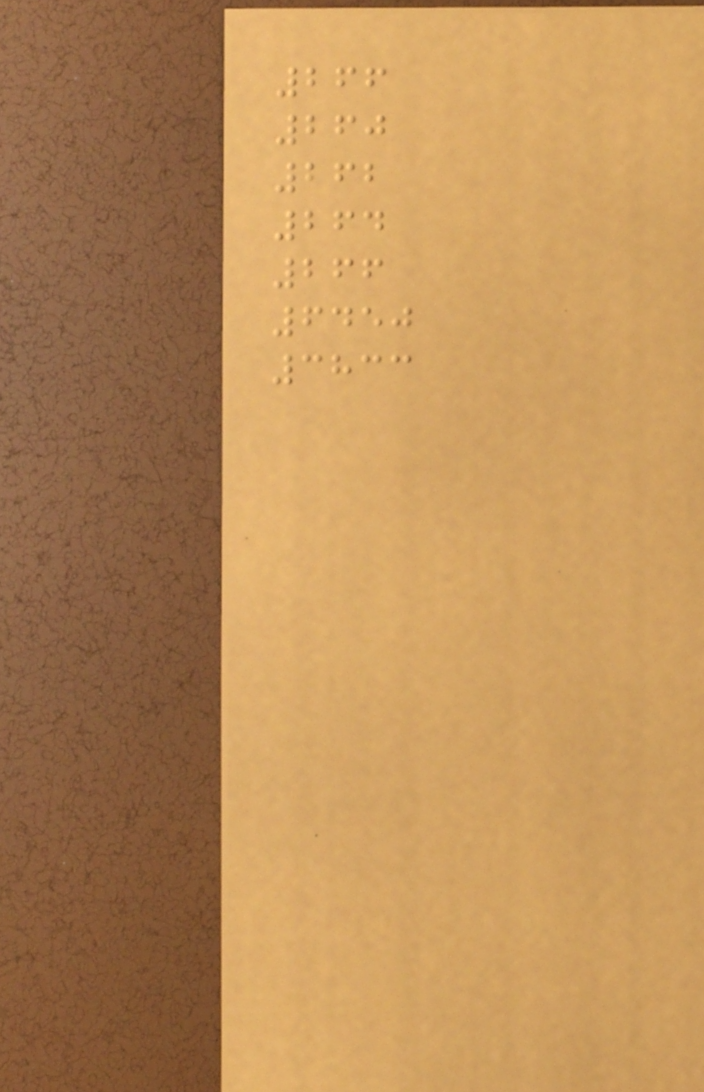266
260
262
264
266
6450
3833
